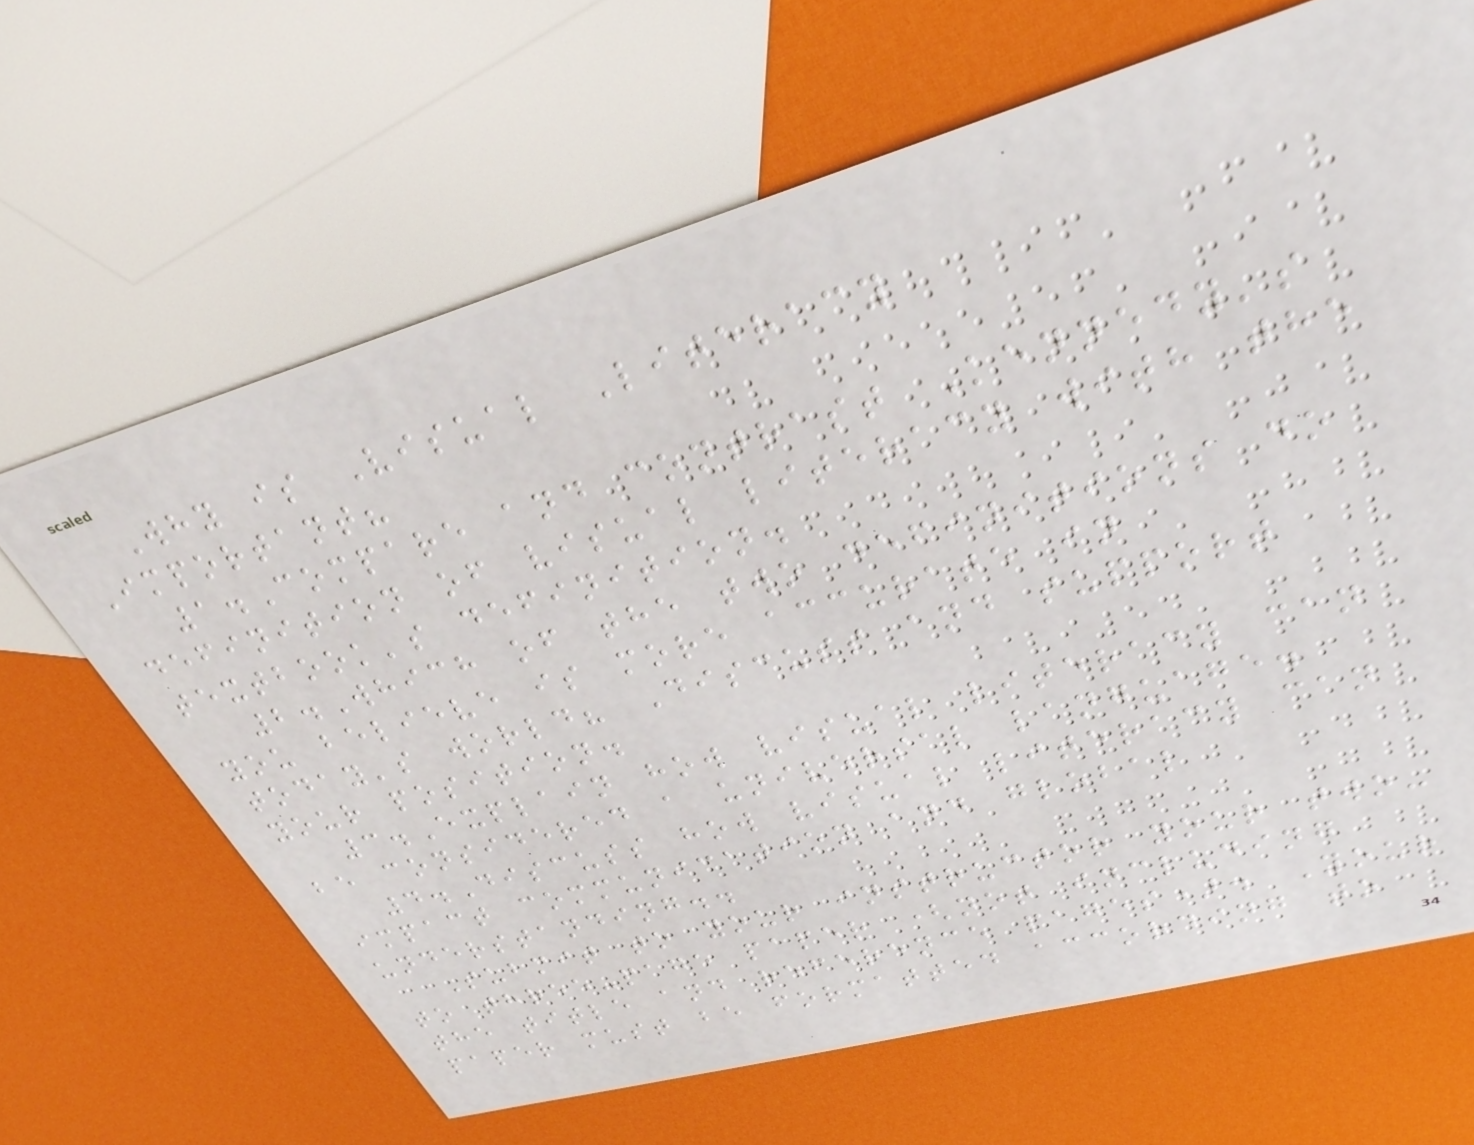Why is Visual Literacy
Important?
1.Compare and contrast Kennedy's
definition of visual literacy with the
textbook's definition.
2.Which of the two definitions do
you believe is more accurate in
today's world? Discuss and support
your position.
3.Explain how visual literacy can
be considered a universal language.
4.Discuss how visual literacy can
impact communication and global
understanding..
Submit to your instructor your two-
to three-page paper (not including
the title and reference pages). Your
paper must be formatted according to
